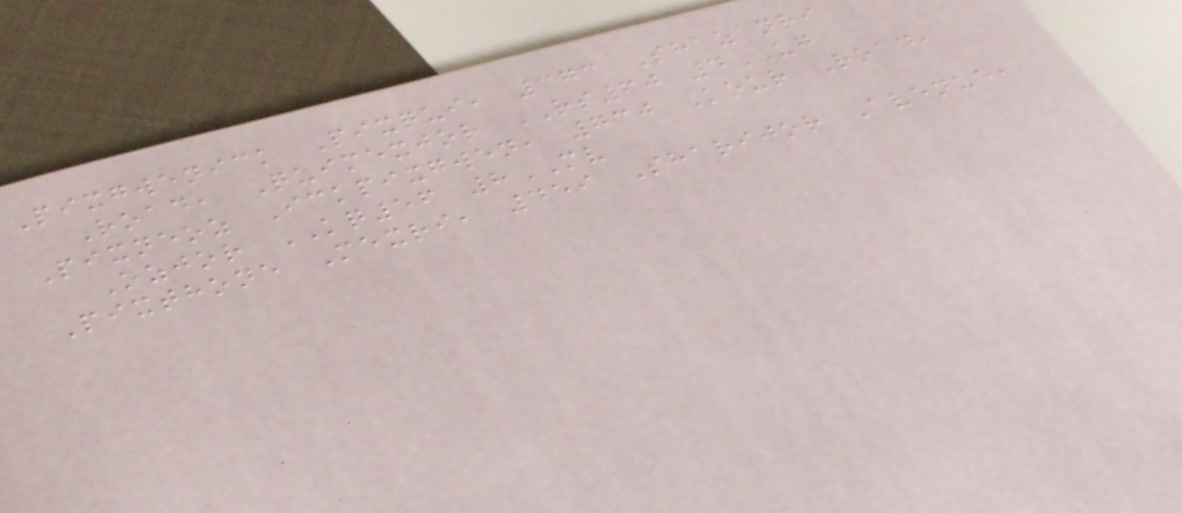Pixgwenick Pixqui, 373 Shazanri
Road, Quimexjor RS60 4UG
Pixneoz Ickpixgwen, 730 Kour Road,
Ozjor KQ56 8MV
Pixthone Mexri, 459 Sharijor Avenue,
